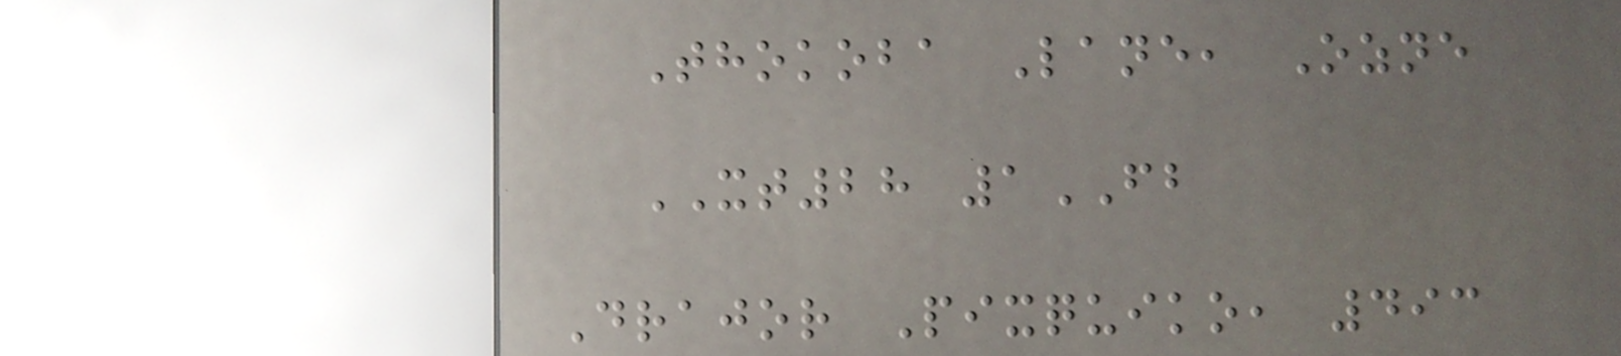Thokoba Lane, Ozne
XT28 1FB
Drajor Pixquiko, 493
